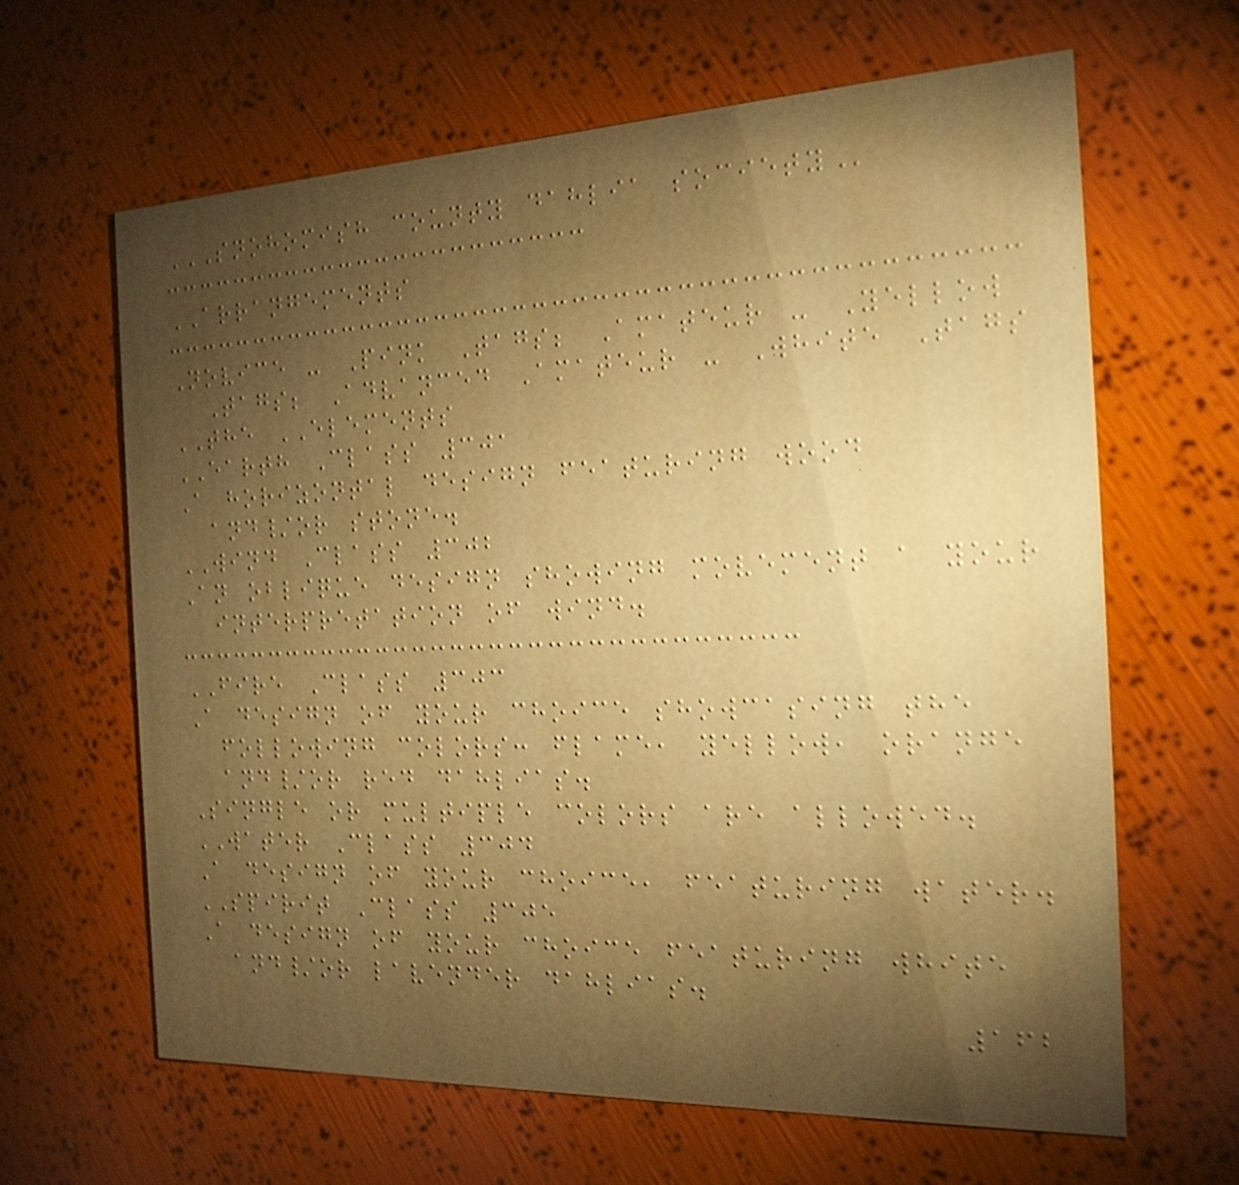SNOHOMISH COUNTY DAHLIA SOCIETY
ARRANGEMENTS
Novice - Pink Tags; Amateur - Yellow
Tags; Advanced Amateur - White Tags
THE ELEMENTS
EARTH Class 301
A horizontal design featuring wood
and/or stone.
WIND Class 302
An oblique design showing movement a your
interpretation of wind.
FIRE Class 303
A design of your choice showcasing the
following colors: flame, yellow, orange
and/or red dahlias.
Single or multiple colors are allowed.
WATER Class 304
A design of your choice, featuring water.
SPIRIT Class 305
A design of your choice featuring white
and/or lavender dahlias.
162
